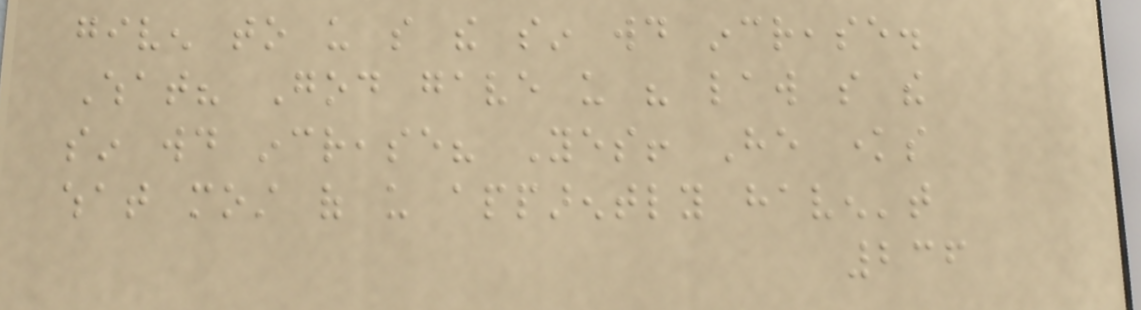given to us so the sin would increase.
What? God gave us his law so the
sin would increase? Yes! He knows
what most of us apparently haven't
236
